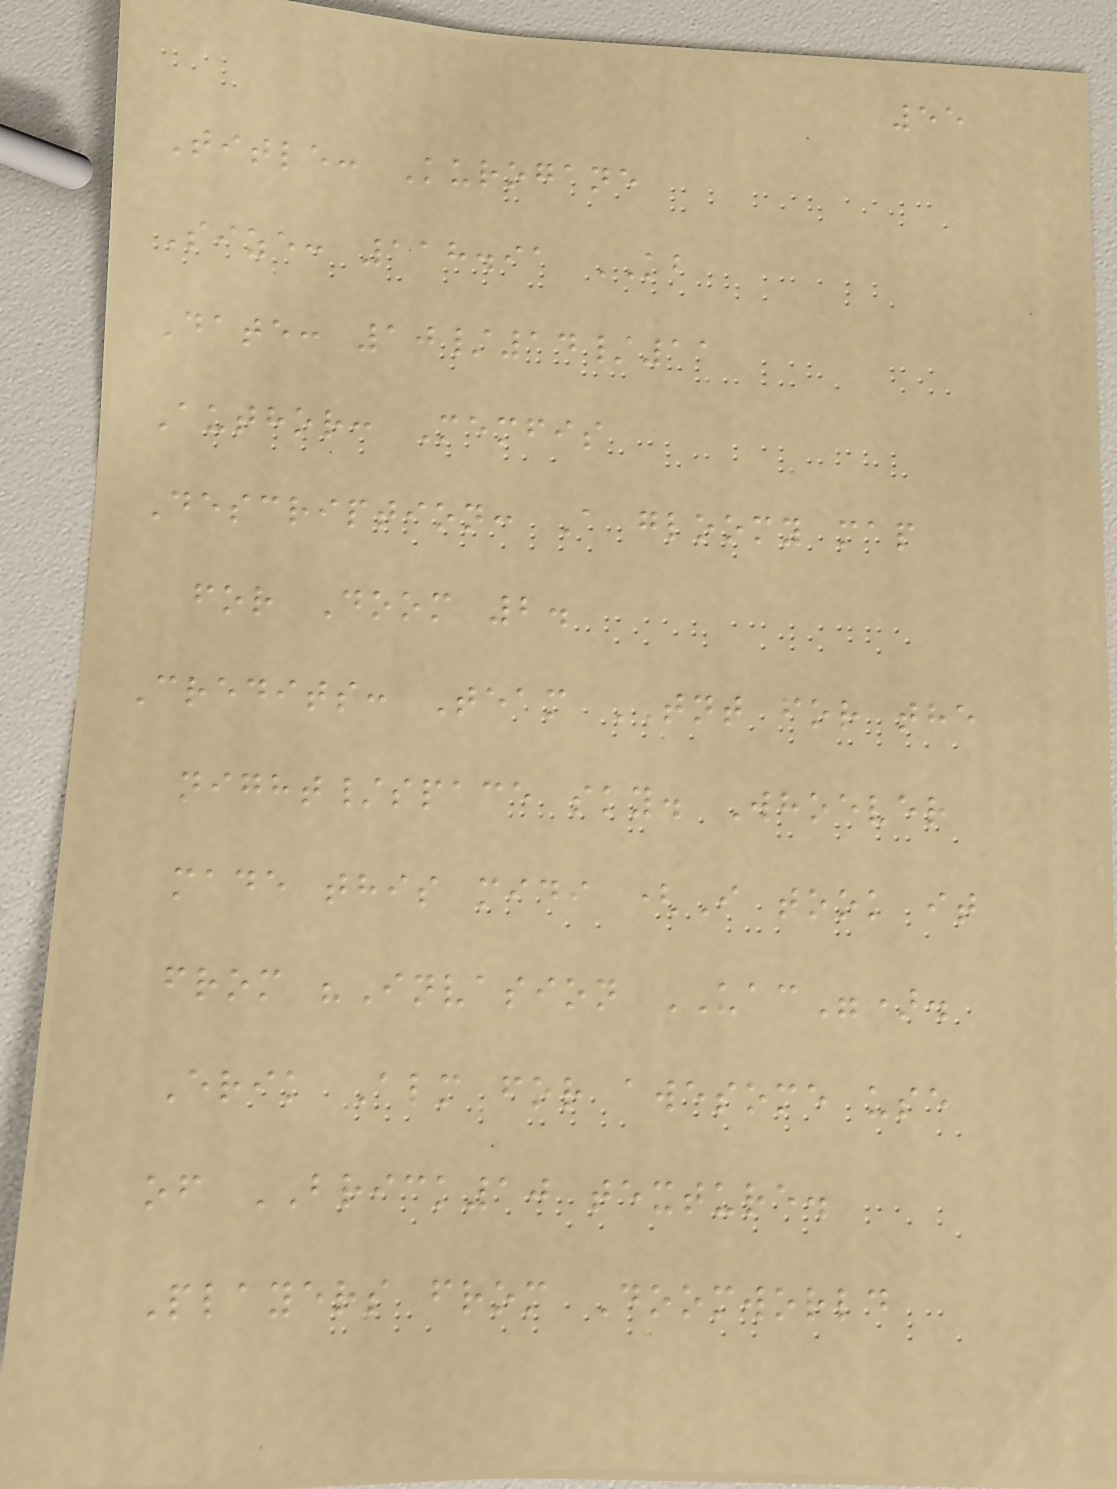55
Title: Kurogane
Size: 118.91 KB
Date: 10/14/11
Author: Memfis
Description: A gloomy map
for Doom 2.
Credits: Team TNT for the
night/space sky. Whoever
made this midi (I took it
from "Invasion UAC").
Erik Alm for awesome use
of BRICK10 texture.
Players from Doomworld
